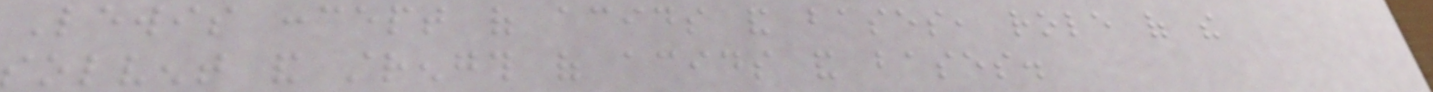Lewis concept of acids and bases, role of the
solvent and strength of acids and bases.
